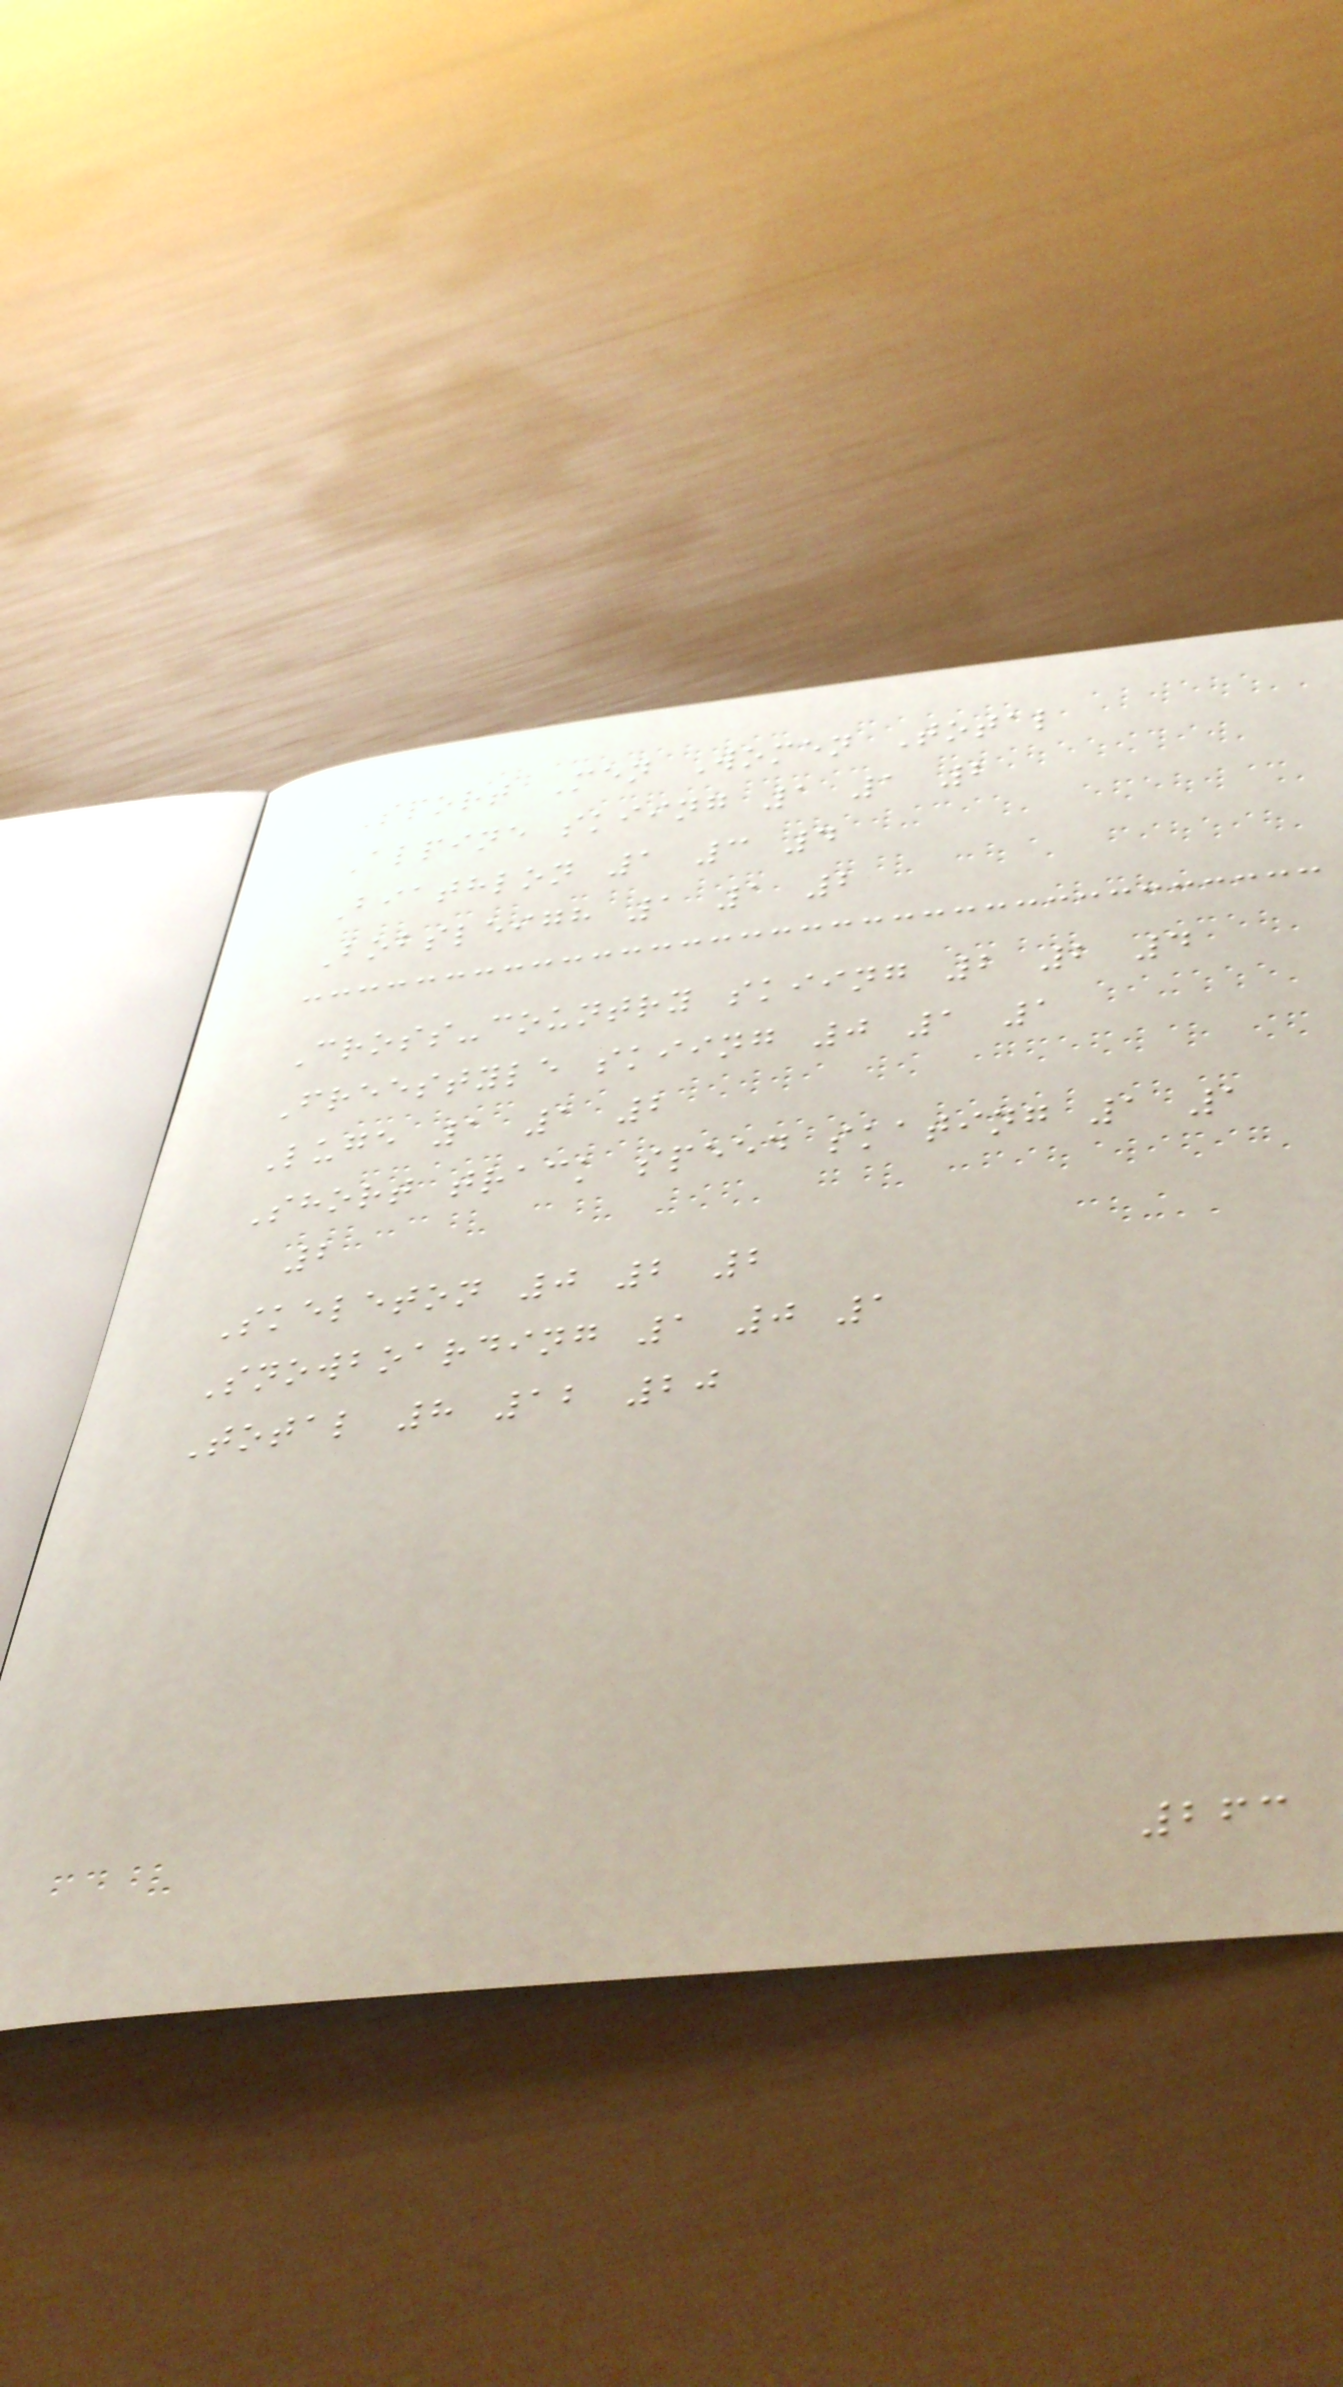Sport Men Women Total
Alpine skiing 1 1 2
Biathlon 1 3 4
Bobsleigh 1 1 2
Cross-country skiing 2 2 4
Freestyle skiing 0 1 1
Luge 1 1 2
Short track speed skating 1 1
2
Skeleton 0 2 2
Snowboarding 1 0 1
Total 8 12 20
263
